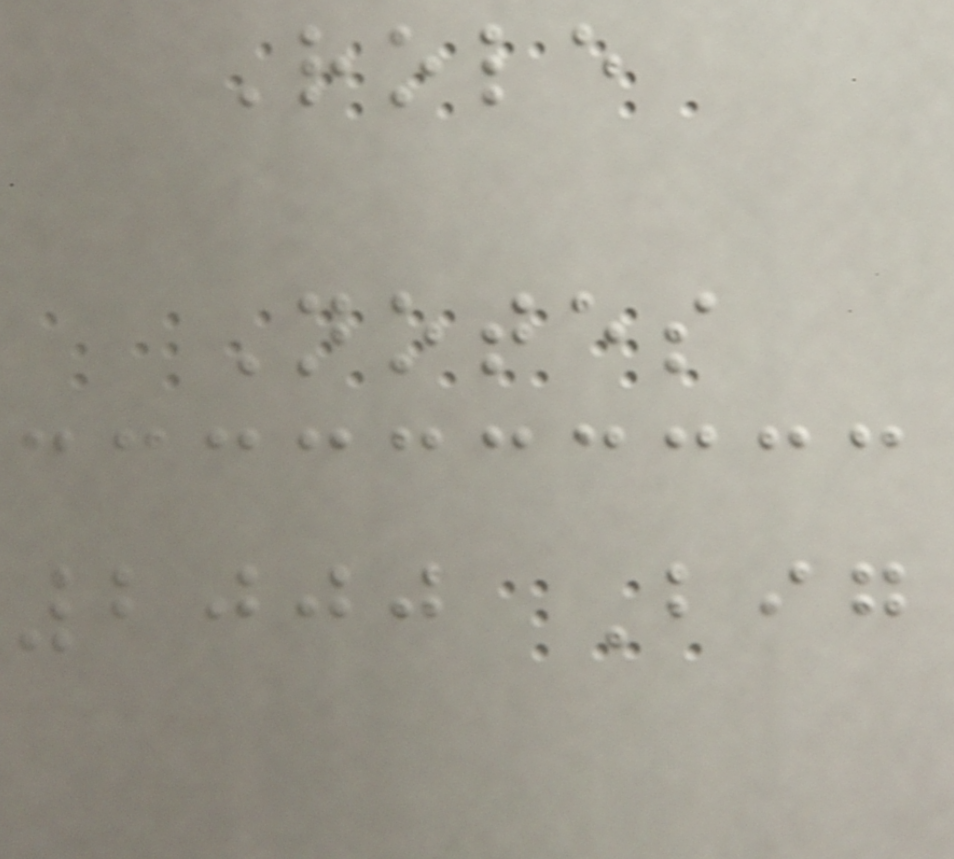Role
Notes
2000 Big
